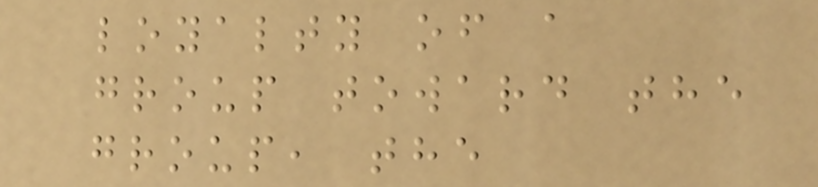loyalty of a
group toward the
group, the
